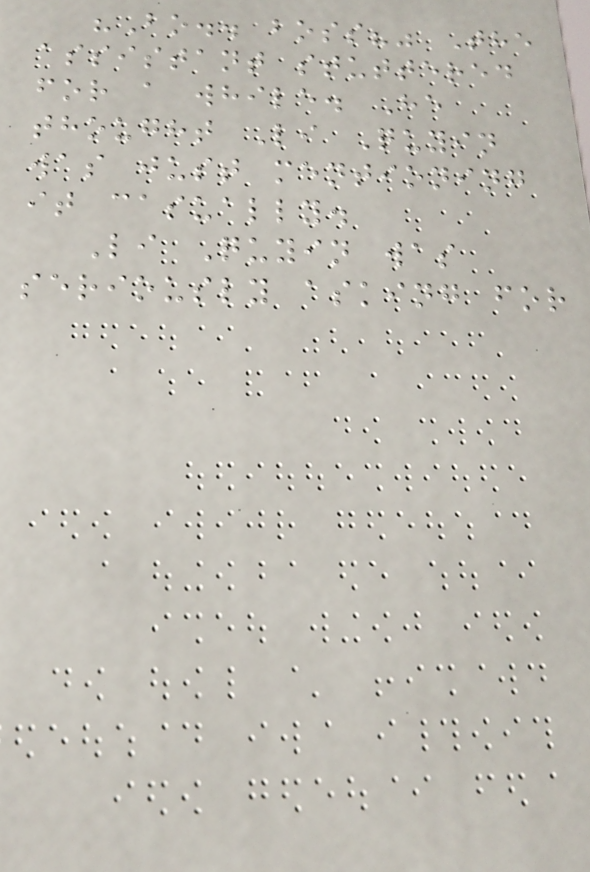"Bo.. boss?" The
assistant stuttered
for a while. He
thought Li Quyin
was just mentioning
it casually.
Li Quyin was
seriously asking for
